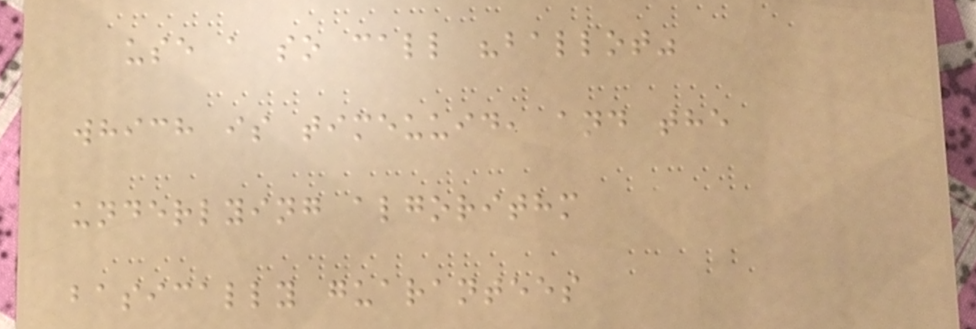use a so call "ballot"
which is timeuuid, and the
underlying algorithm
basically guarantees
